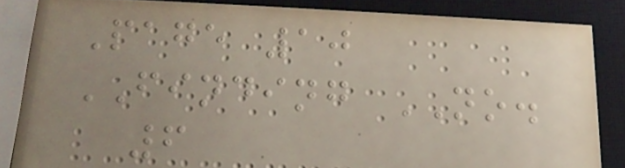Page 10
FINDING NO.
6
